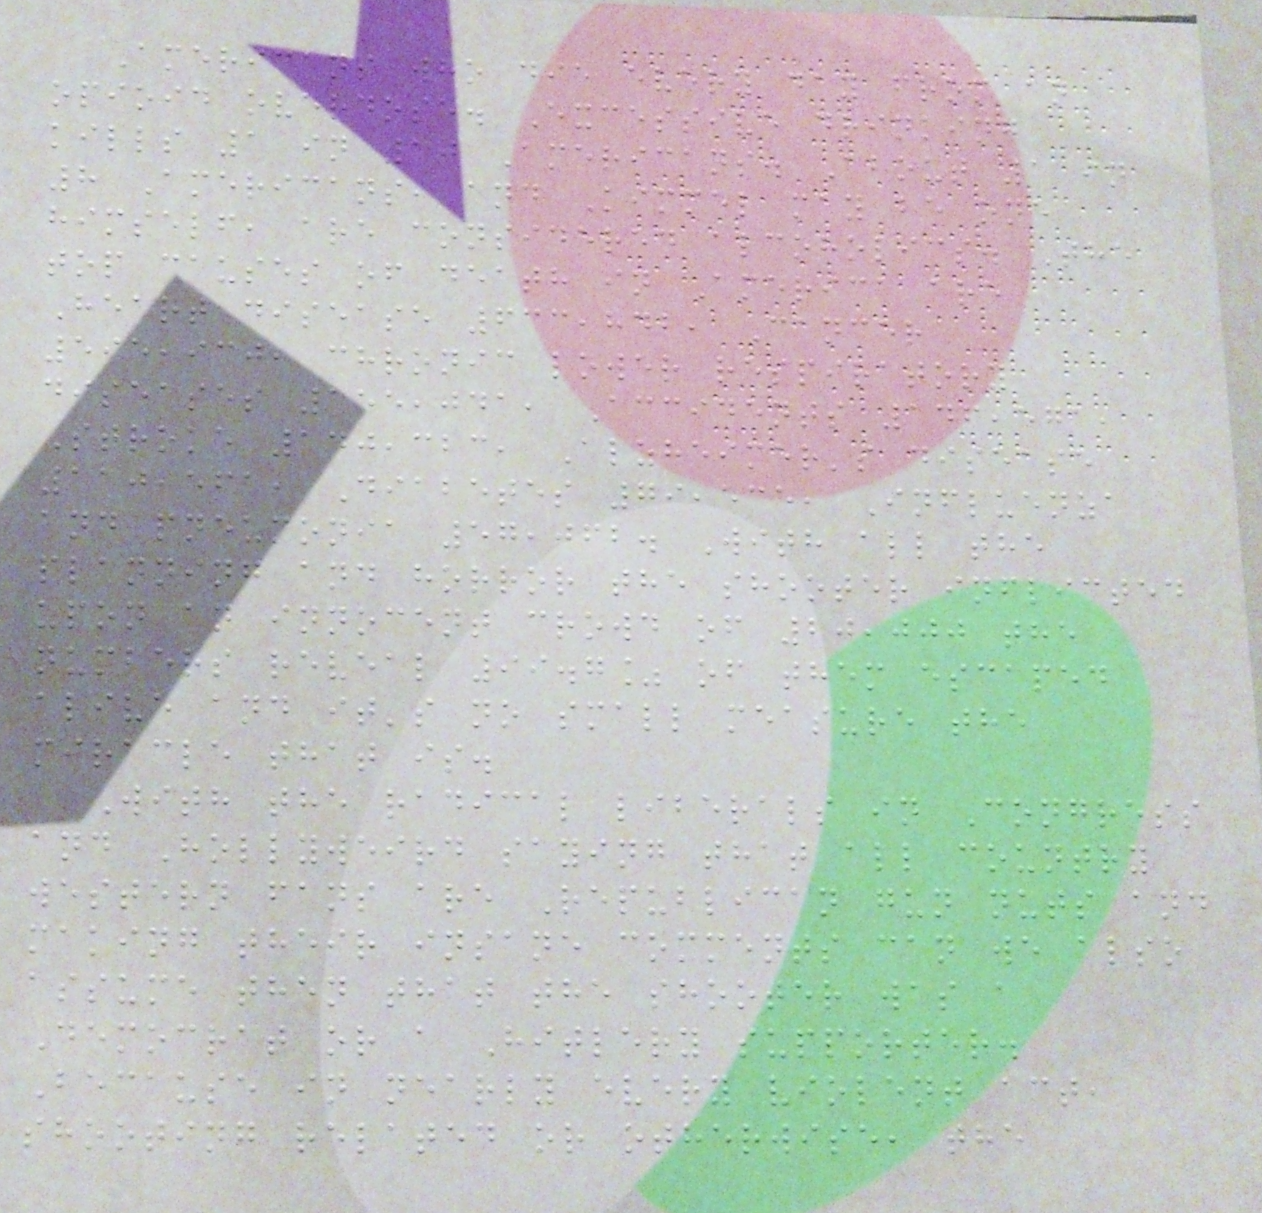Americans who die every day from an
opioid overdose. Excessive drinking
kills 1 in 10 Americans. About 1 in
8 Americans, and Kimmel may be one
himself, are considered alcoholics. The
top causes of death in America are
Heart disease 633,842, Cancer
595,930, chronic lower respiratory
diseases 155,041, Accidents 146,571,
Stroke 140,323, Alzheimer's disease
110,561, Diabetes 79,535, Influenza
and pneumonia 57,062. With all the
planning and horror the shooter inflicted
upon an innocent crowd of 20,000 the
numbers reveal 99.7% of them escaped
alive and it's no small measure the
miracle that is.
With the radical liberals in Congress
and Hollyweird saying that all country
western fans are Republican gun nuts and
making their insane comments can we also
assume then that the shooter was a
Democrat or a Hitlery supporter.
Because in nearly every violent act,
shooting related or otherwise, the
